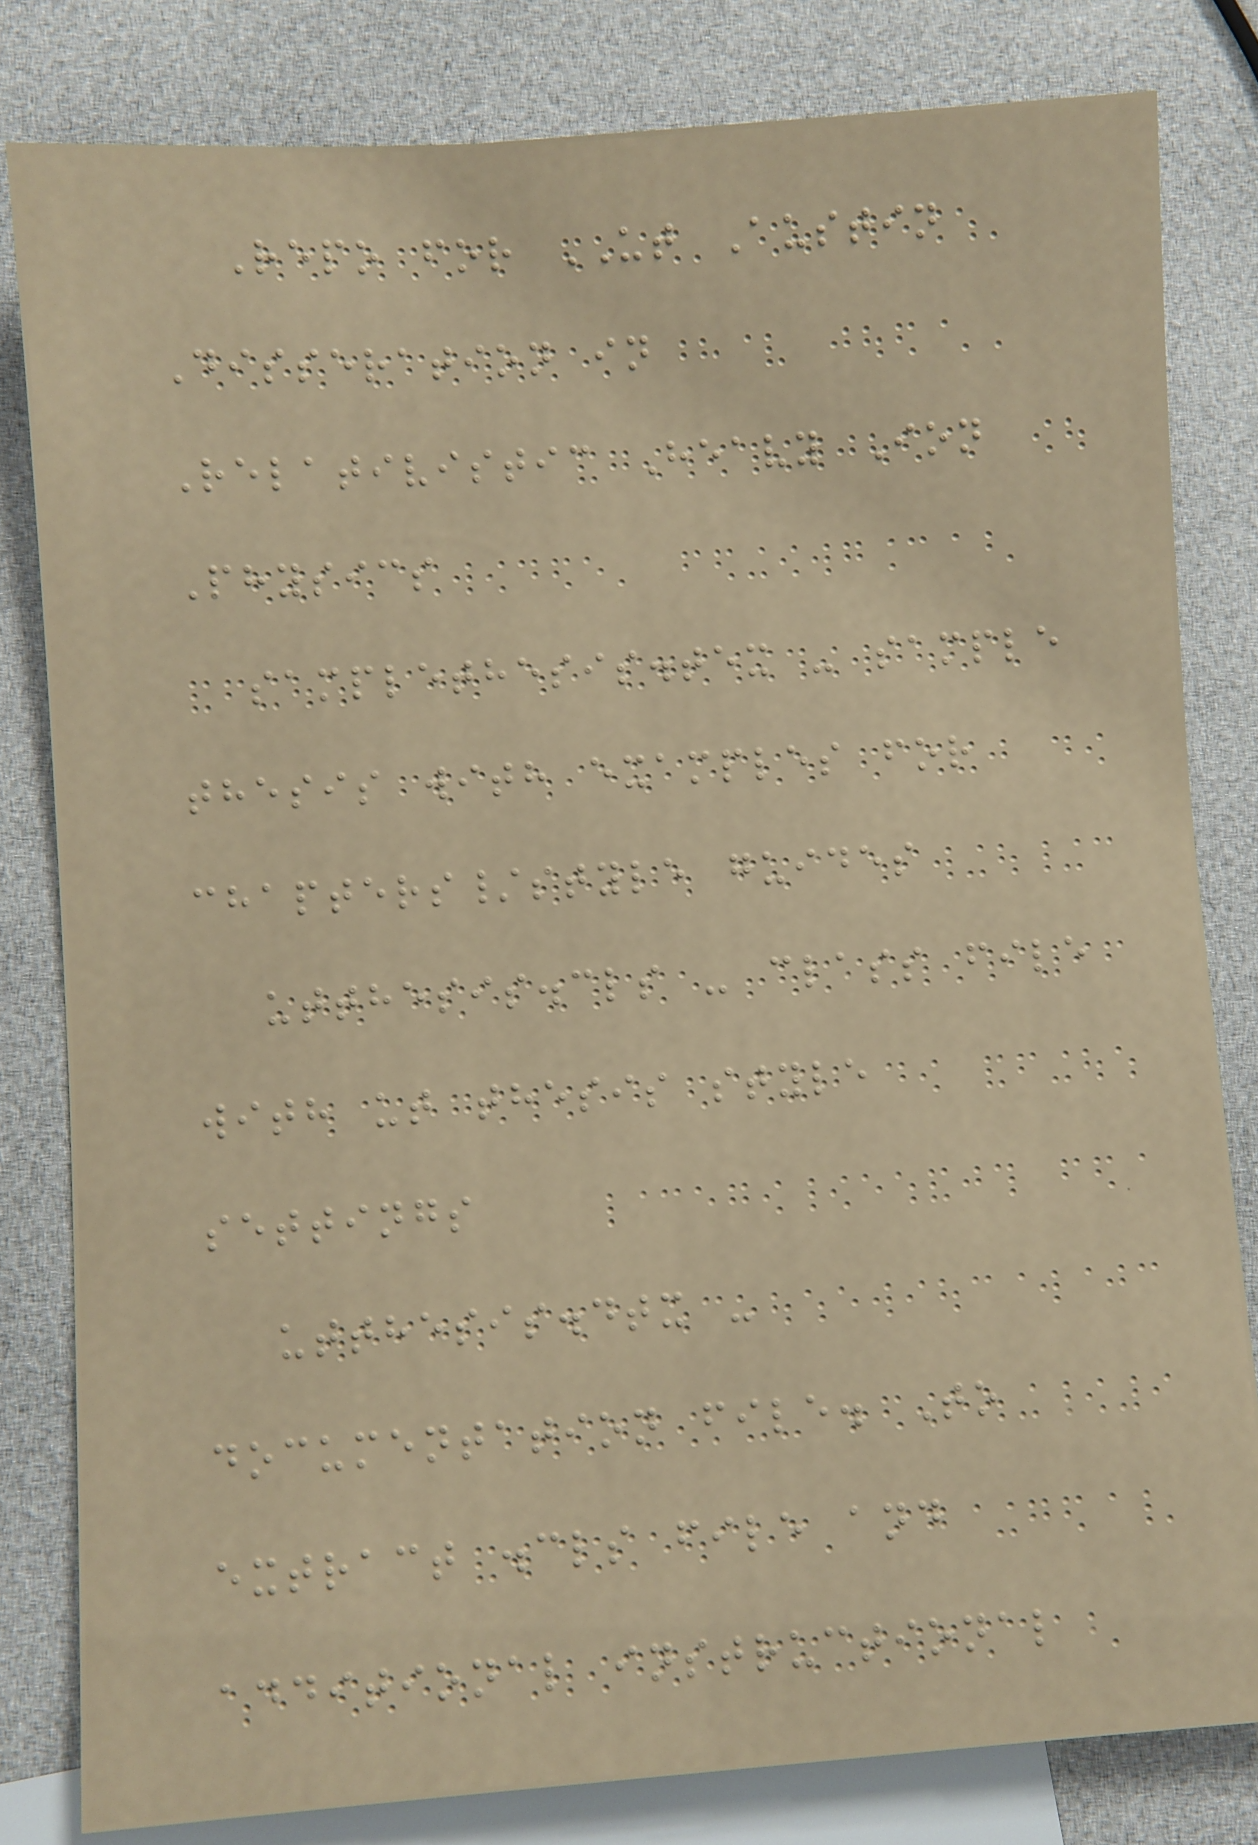Repo for UT Austin
Disseration in
Relativistic Heavy Ion
Physics
samplethesis.tex - sample
thesis with examples for
chapters/style guides
utthesis.cls - class file
with ut thesis style
settings
utthesis.dtx -
documentation file. To
extract .cls file and
additional instructional
